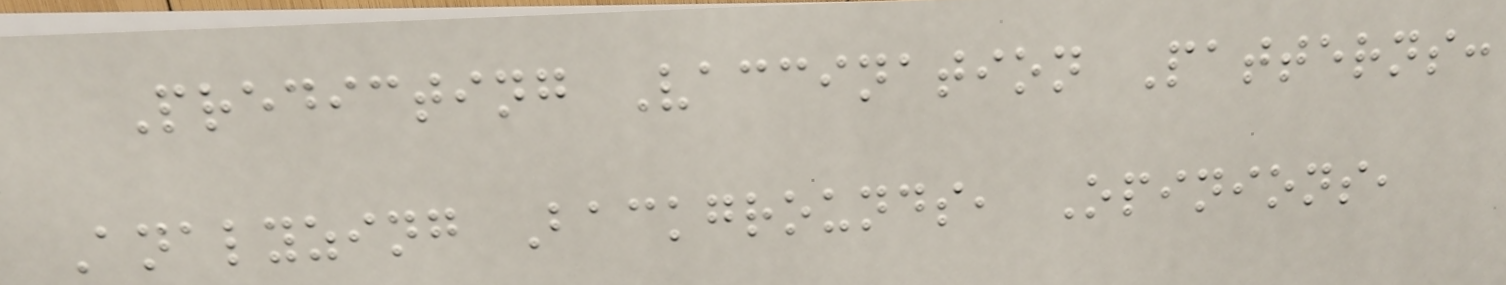Predicting Vaccination Patterns:
Analyzing Backgrounds, Opinions,
